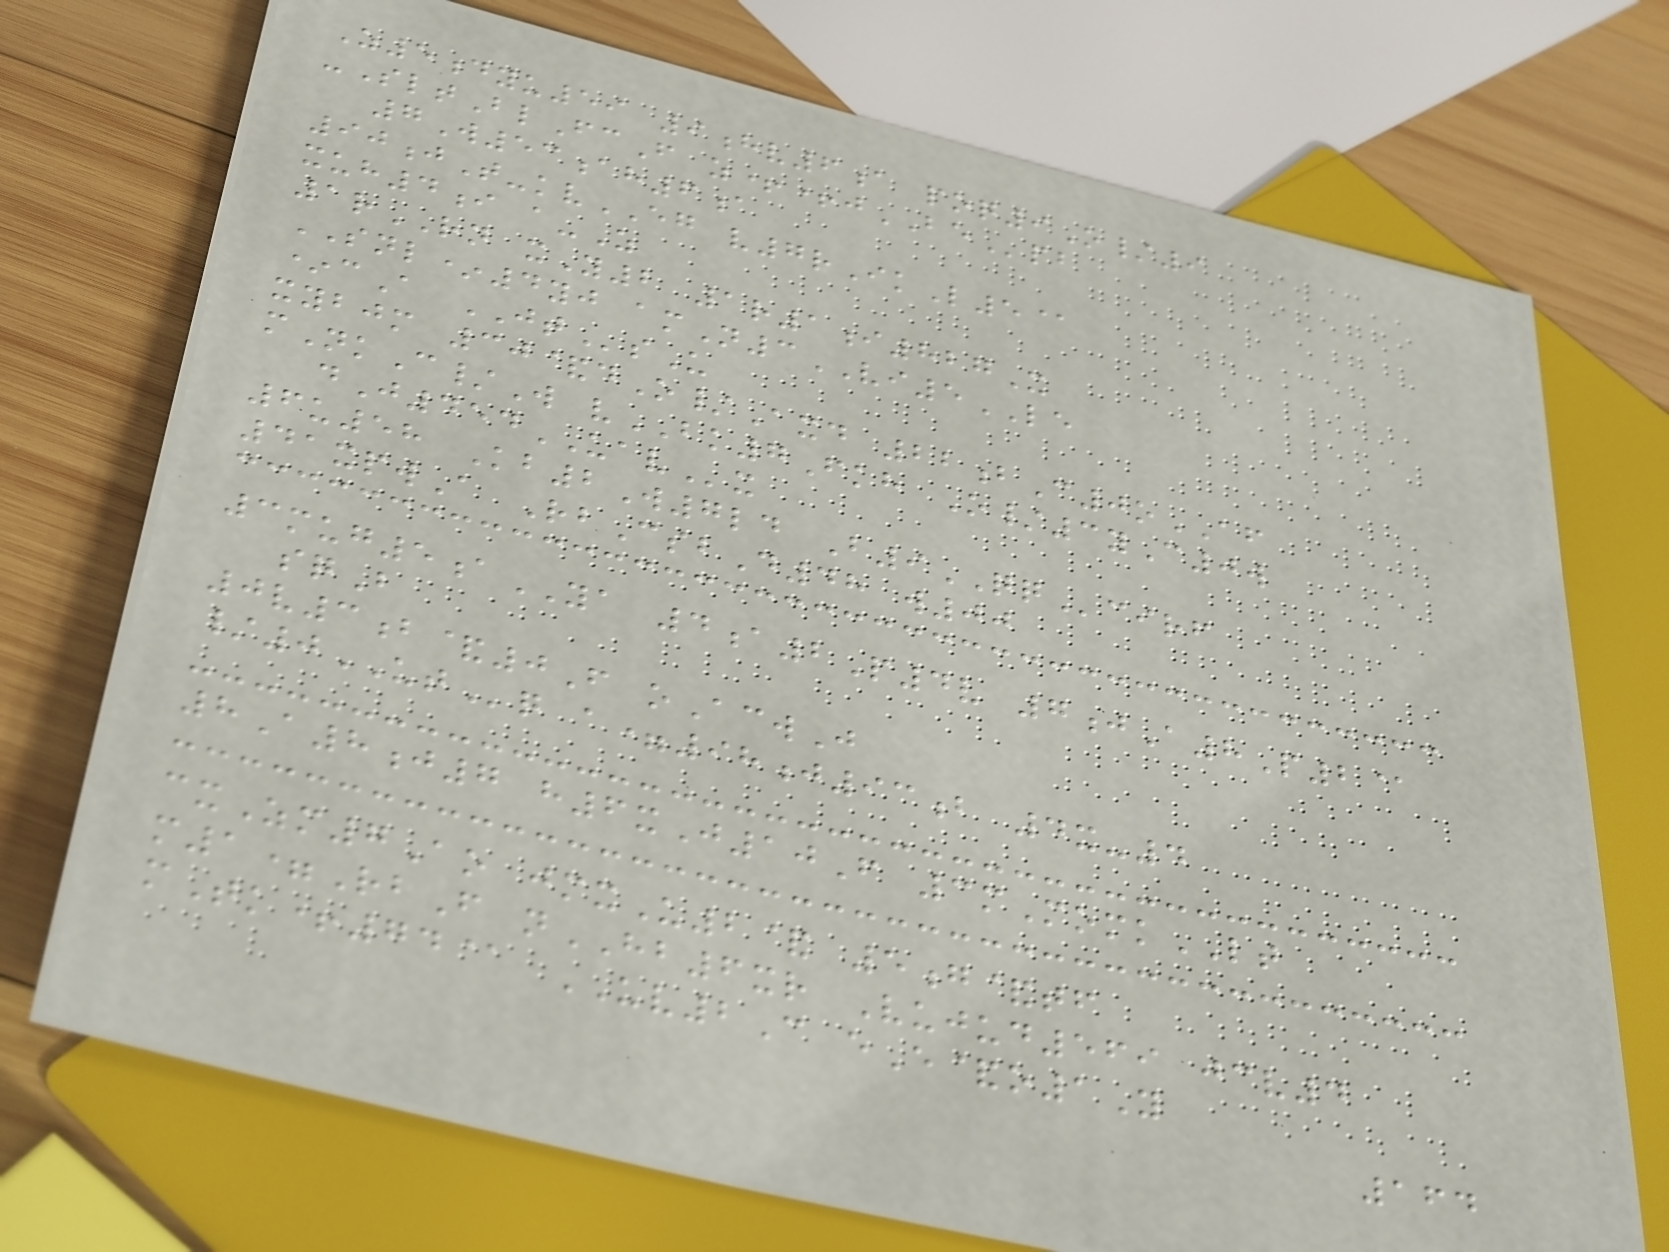Z5dyu59 9hv6a poq9O/9
-SltBlFcF z++jBEpb
7W53ah6a
90jT-kvEG v7rIkL5@
xuh4i a-Z
1rRN xY2 1r1i827X
SNL*4yj amN3VI5LE
*cA JTsU
xybjm 30&dO/Axd 22bC0oAF
mNkC/W vBK7Fkh O/3yC0w
dJ454UAVx
6u58 Kb2W7ld B9QQcirf
41xpwA RbCsbD48 w00
3mug5aYA 4a2P4v 7jA8P2@
sqB
0v3b&0F oAcwJ
/0UTq a=98j93b 4x-4
8A8j7 h6xJ10F 3mMomkLT
cxZm7Ao jmxU2& 5g&tf
m1=RbF nHB6xr Vujud569 jcv4
mTk+74@ UV2C eE&o1Y
164
